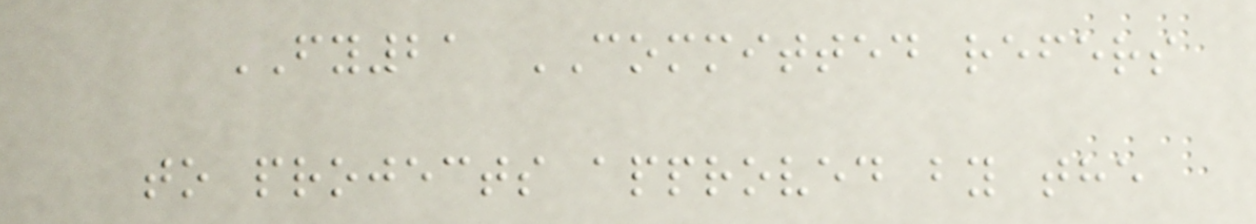FY21 COMMITTED refers
to projects approved by the
